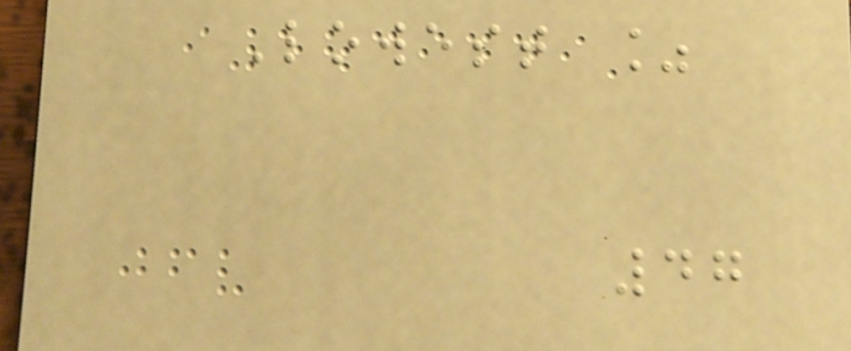Lowest %
47
